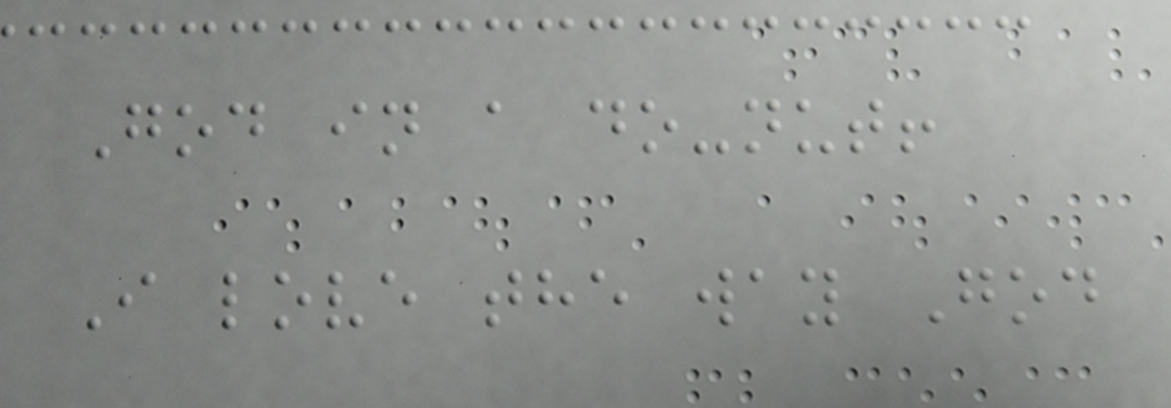God in a do-nut!
I love the way God
